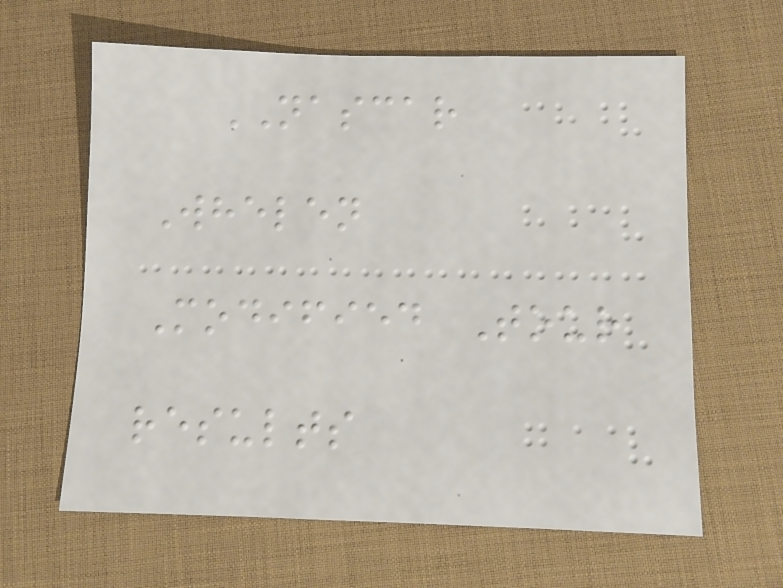NASCAR
Whelen
Modified Tour
results
